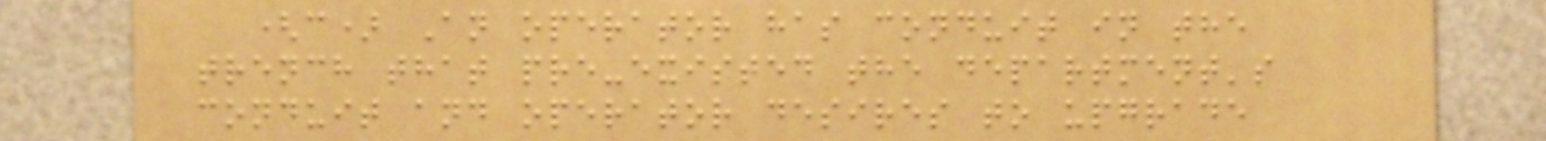(c) An operator has conduit in the
trench that pre-existed the department's
conduit and operator desires to upgrade
